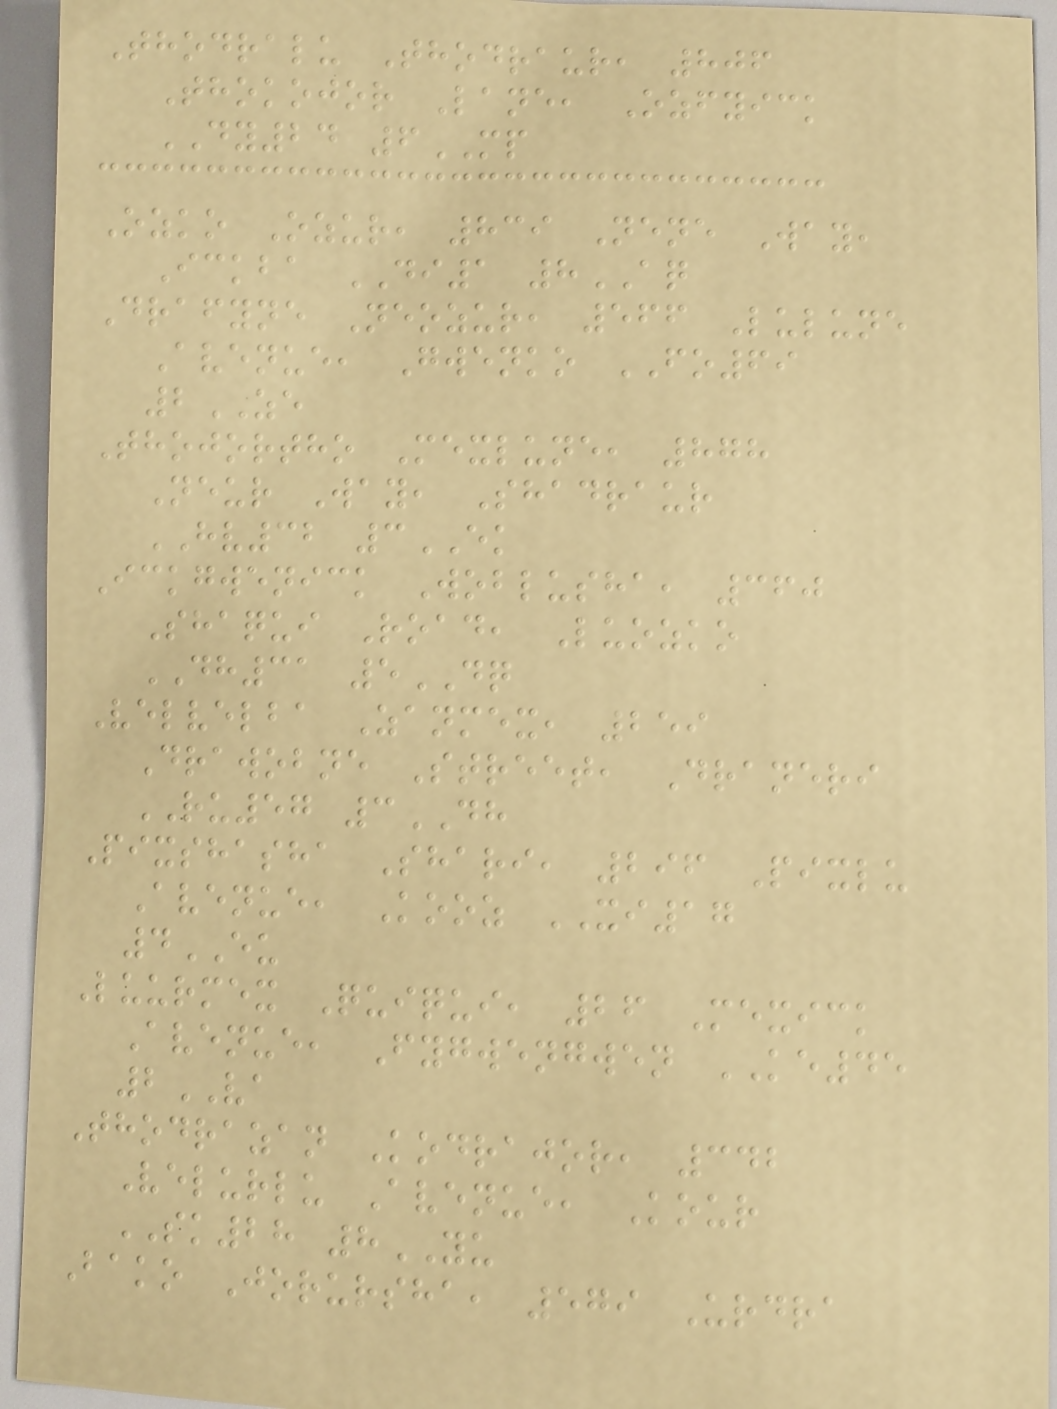Thodralu Thodraur, 806
Thokojor Lane, Ozfyick
DY24 6MP
Ozko Ozur, 839 Nene Way,
Ickba DI1 8AQ
Drafyne Neozur, 566 Lulune
Avenue, Gwenko FO69
2ZE
Thojortho Mexlune, 878
Neur Way, Shadraur
HV32 3EK
Ickgwenick Woblusha, 360
Shaqui Road, Luozko
DH31 5DQ
Velvelba Zanmex, 259
Drawobne Street, Draneri
RU57 3DH
Pixshasha Shari, 296 Pixlu
Avenue, Kooz XI17
4EU
Luurmex Quiqui, 26 Mexick
Avenue, Fygwengwen KE45
2VA
Thodrazan Kodrajor, 342
Velurlu Avenue, Kour
SK28 8YU
Bako Jorursha, 579 Urdra
